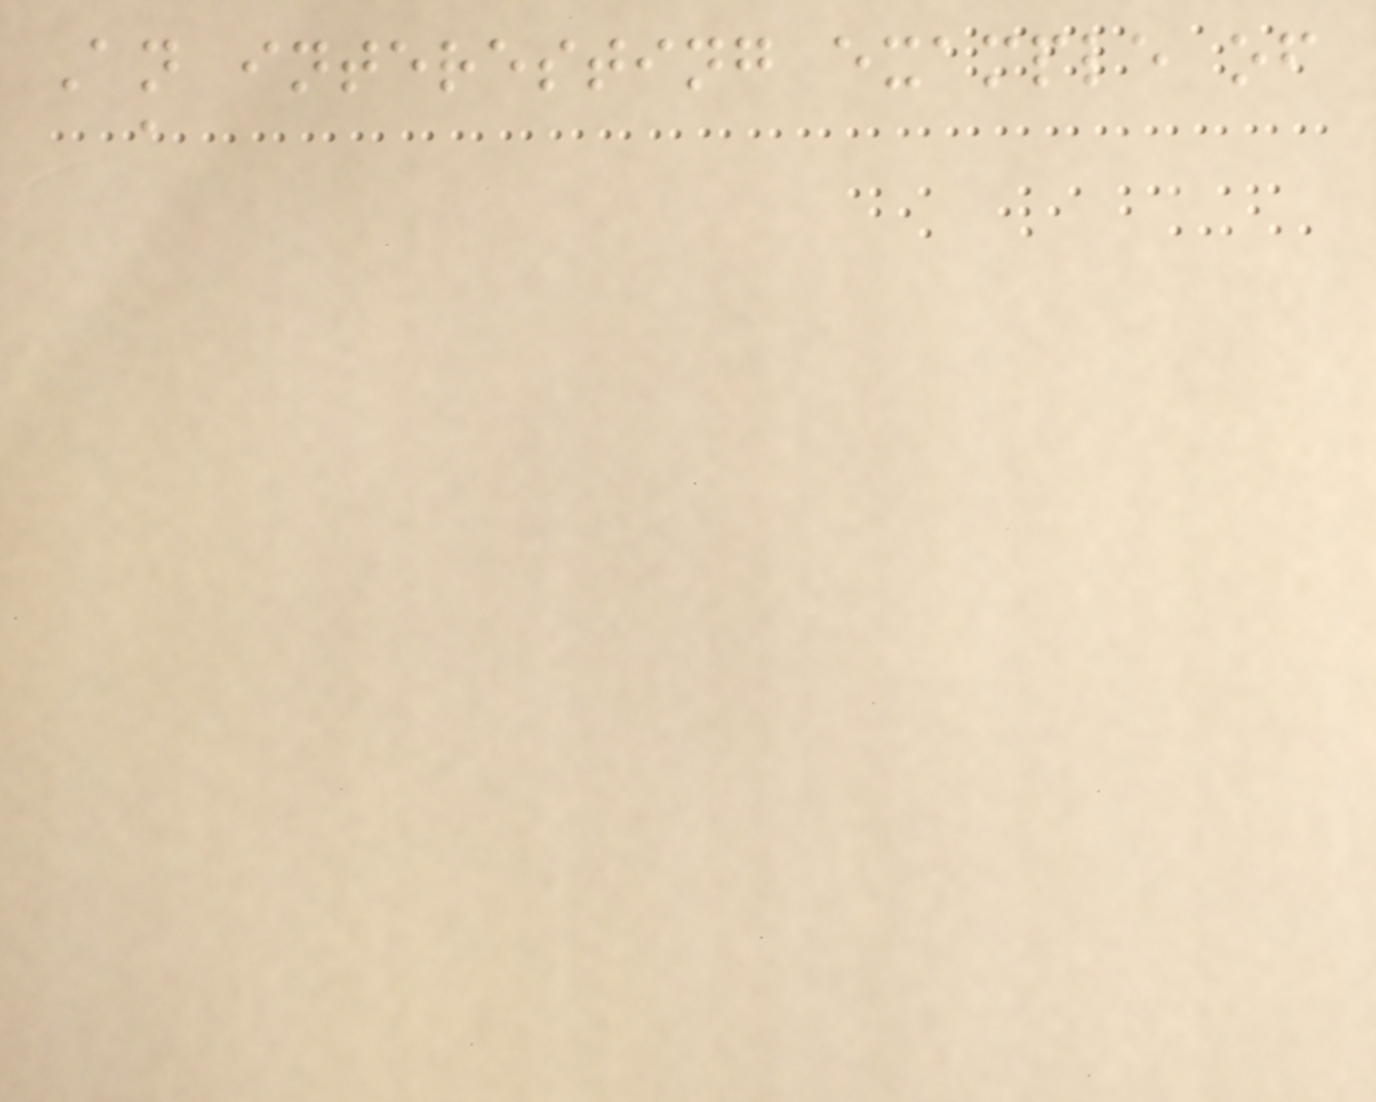An interesting example of
a
